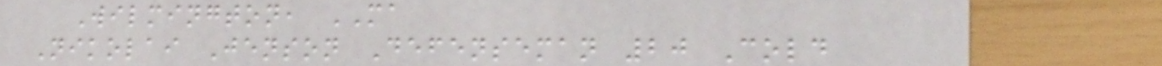Wilmington, MA
Nikolai Jenson Defenseman 20 Cold
